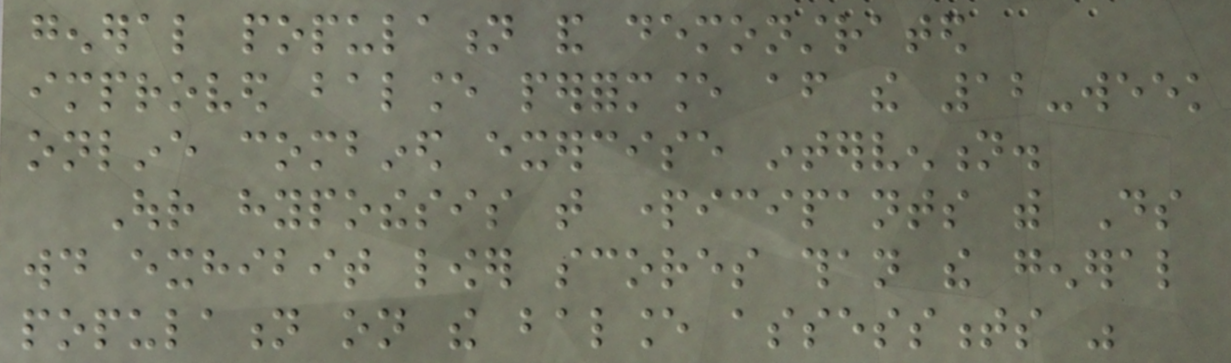general population and demonstrated
improved balance performance after the 12-week
online combined exercise intervention.
Our hypothesis that participants with Ds
would exhibit lower scores than the general
population on the balance assessments was
